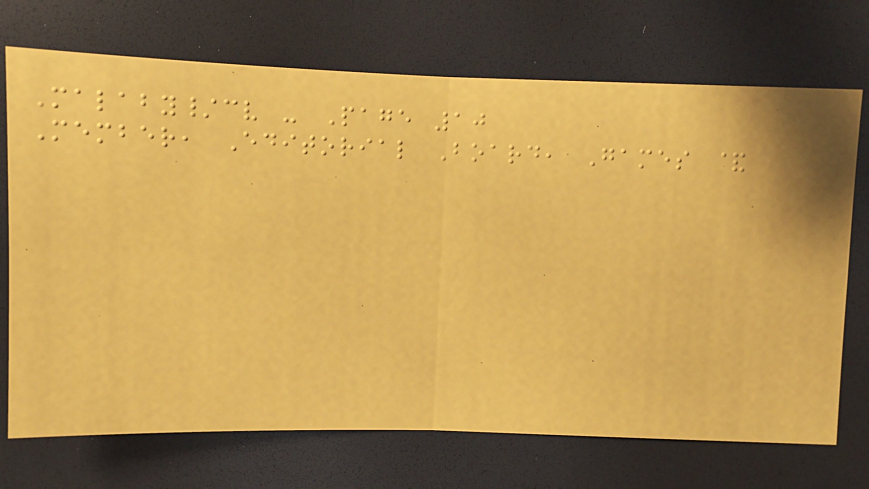Malaby/cv - Page 10
Member, Editorial Board, Games &
